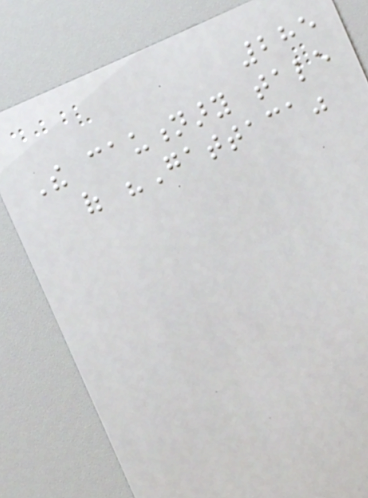285
The cautionary tale
of "Gattaca"
